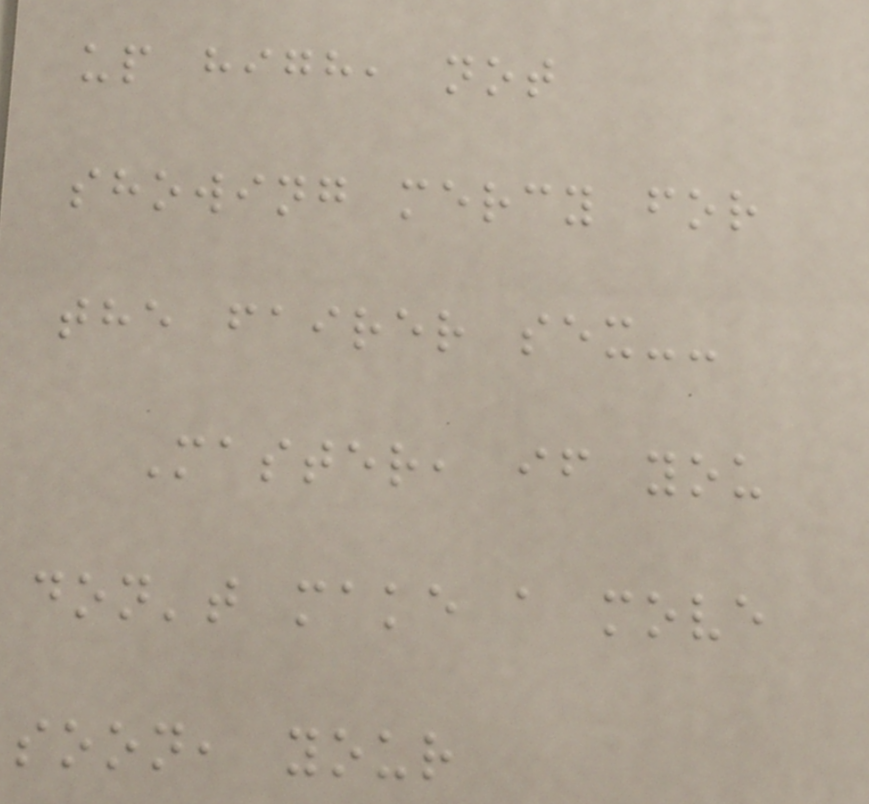up high, not
showing mercy for
the fairer sex--
Master, if you
don't make a move
soon, your
